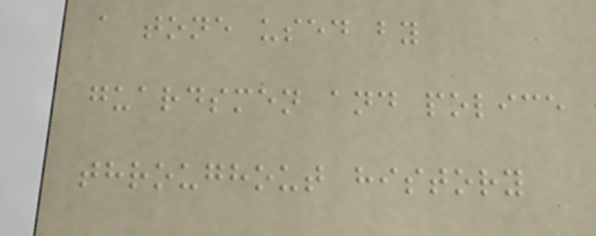a tone used by
guardsmen and police
throughout history
